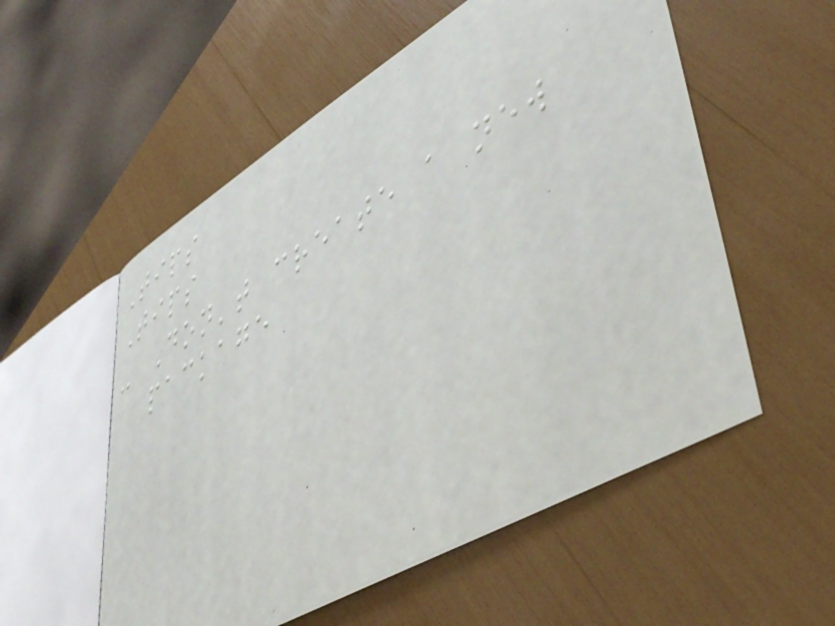Tips
Tips
- Don't create a new
package
